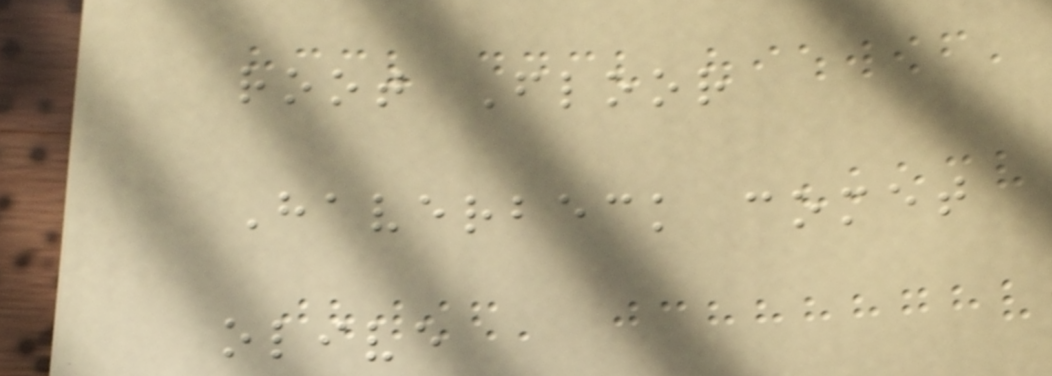root Floor
Haverbeck comet
olive
